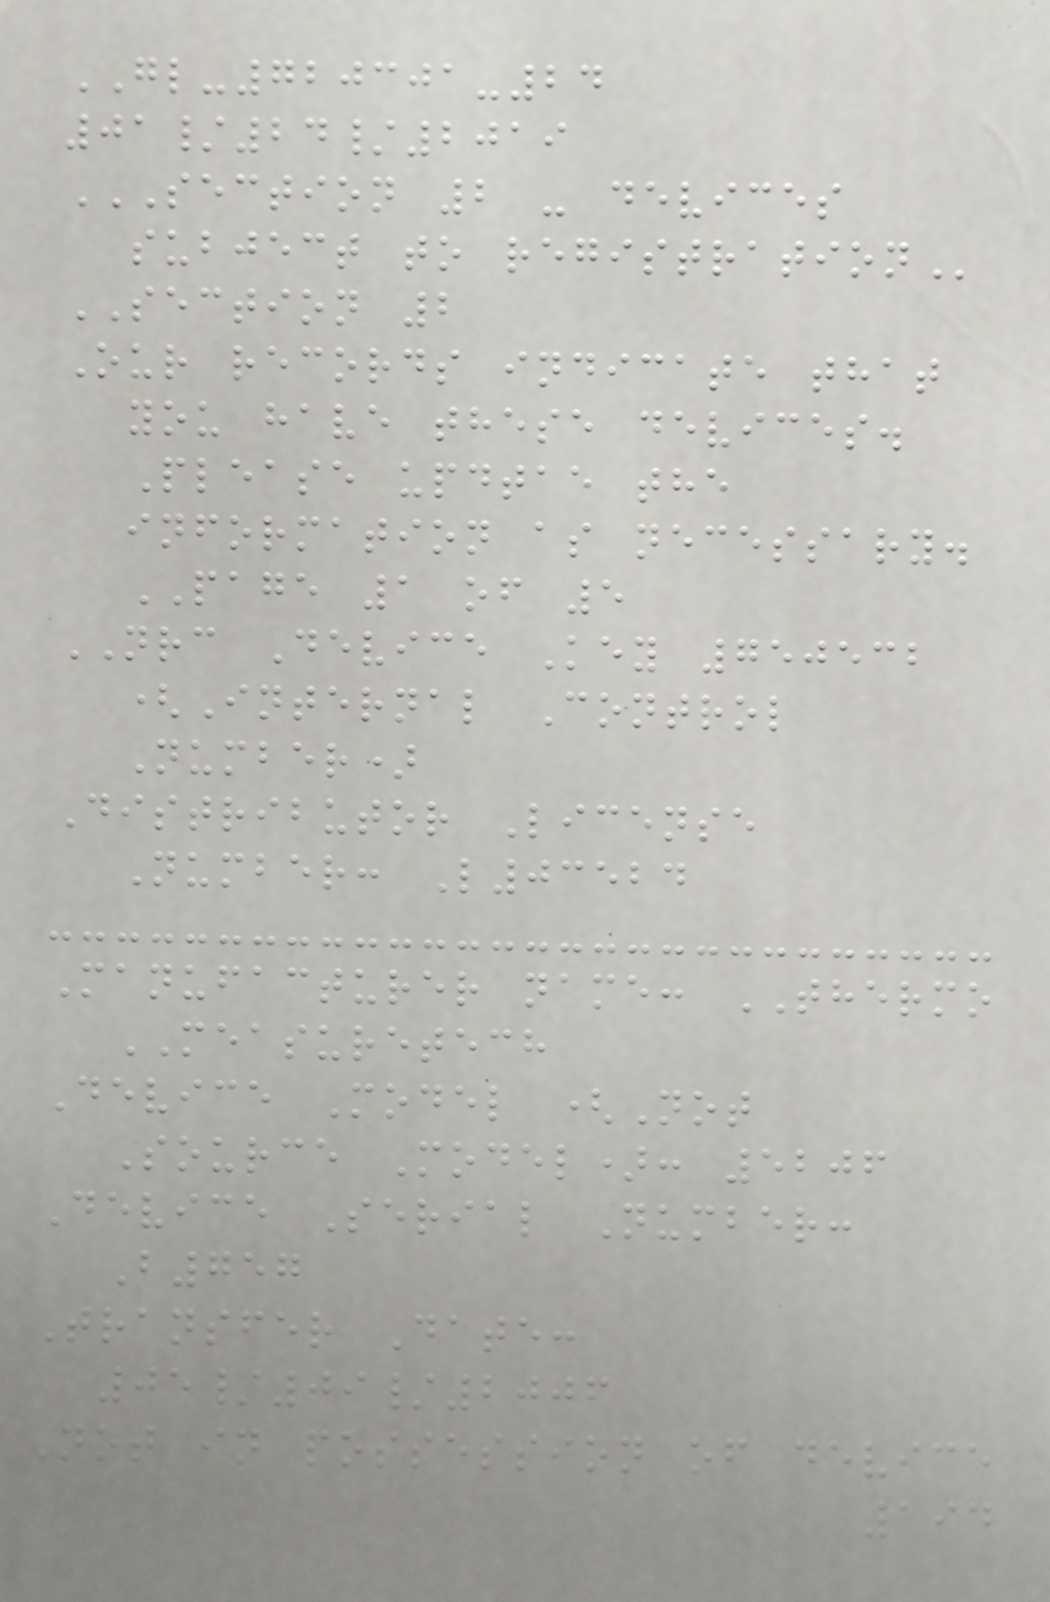GL-720301-24
01/24/2019
SECTION 2 - DEVICES
SUBJECT TO REGISTRATION
SECTION 2
Our records indicate that
you have these devices.
Please updtae the
information as necessary.
PAGE 1 of 5
NRC Device Key 750532
(Internal Control
Number)
Distributor License
Number: L03524
Manufacturer name: THERMO
MEASURETECH
Device Model (Not
Source Model): 5206
Device Serial Number:
B757
Transfer Date:
05/09/2006
Not in possession of device
194
